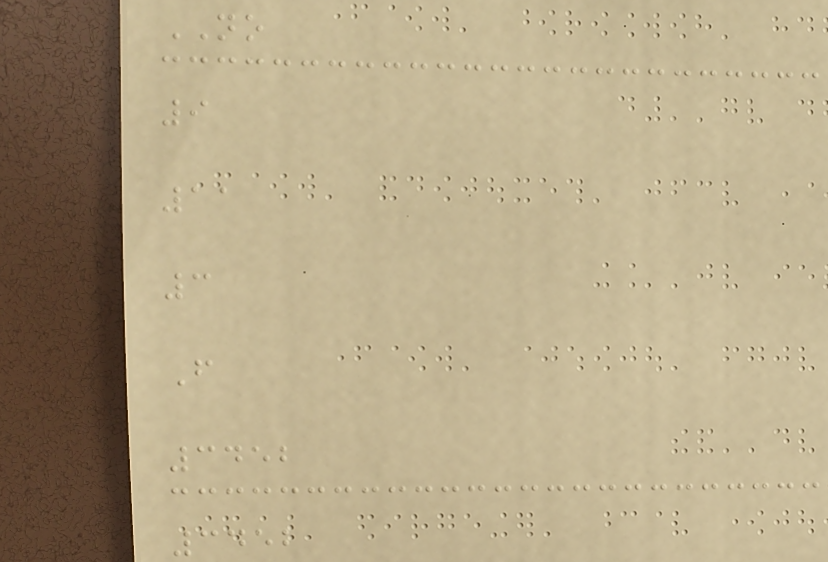NO
9
11
3
F
3452
3452
